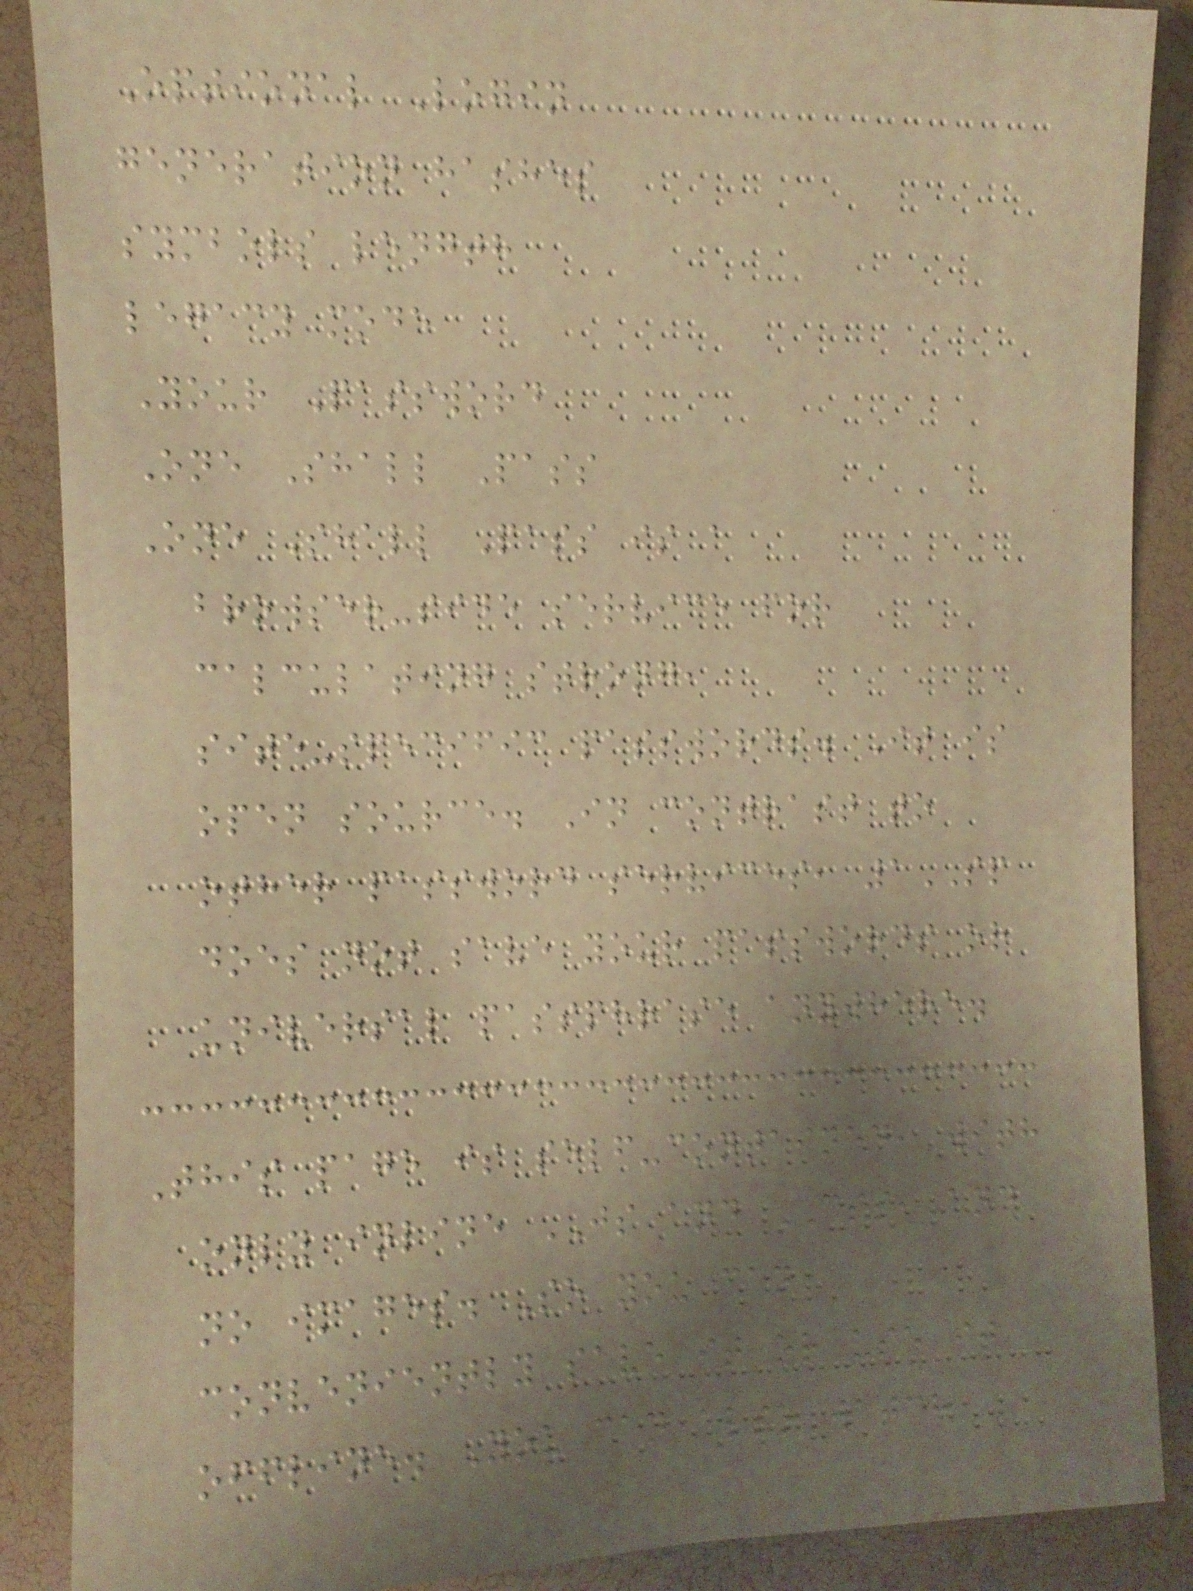Optional Login
generation hashes
symbols length
legacy mode
Your Password
One Shall Pass
One Shall Pass is a
browser-side service for
calculating strong,
site-specific passwords. It is
open source. In contrast to
other password services, 1SP
does not save your passwords or
universal passphrase anywhere.
This page is self-contained, with
only inline JS and CSS, and
no images. So you can
conveniently save it or use it
offline. You can also watch
